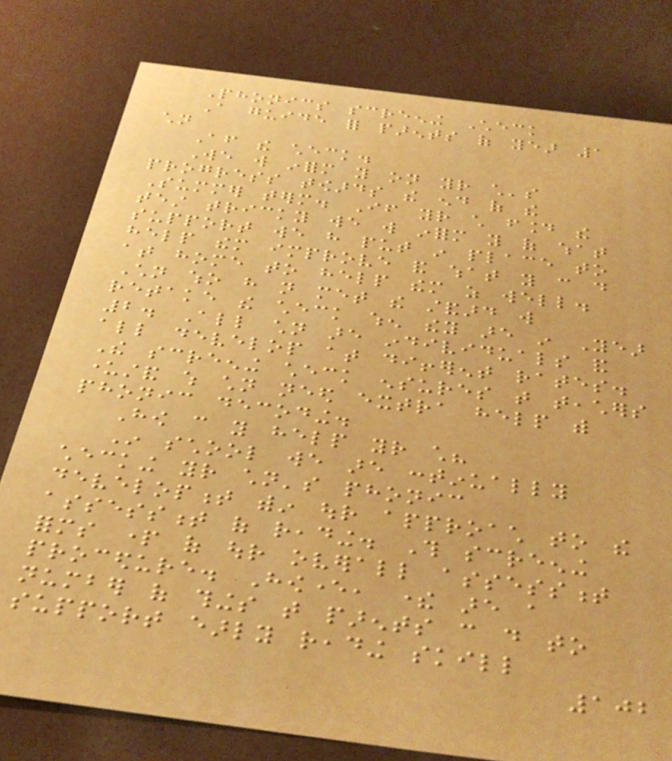Phonics screening Check
A guide for parents of year 1
children
After the check.
We will inform you on your child's
progress towards the end of the
Summer term. If your child found the
test tricky we will inform you of what
support we have put in place to
help them improve and what you can do
at home to help them as well.
Children who have not met the standard will
retake the check when they are in Year
2. All children are individuals and
all develop at different rates.
The screening check ensures that teachers
understand which children need extra help with
phonic decoding.
How can you help your child?
In school we are continually
checking your children's phonic
development within our approach to the
assessment of reading. This screening
forms part of our overall assessment
procedure. However, there are a
number of things that parents can do to
support early reading skill
102
